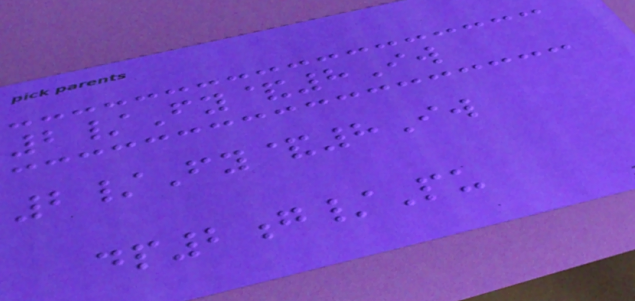2/Fy&8Iw
2/Fy&8Iw
dp2g/Pu
